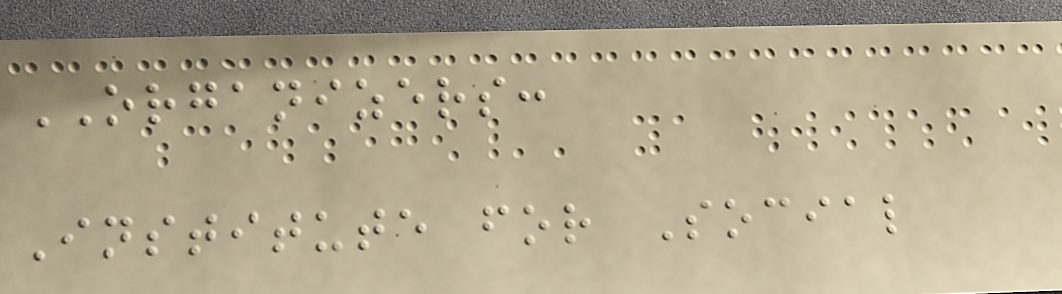ORGANIZERS:
Institute for Social
